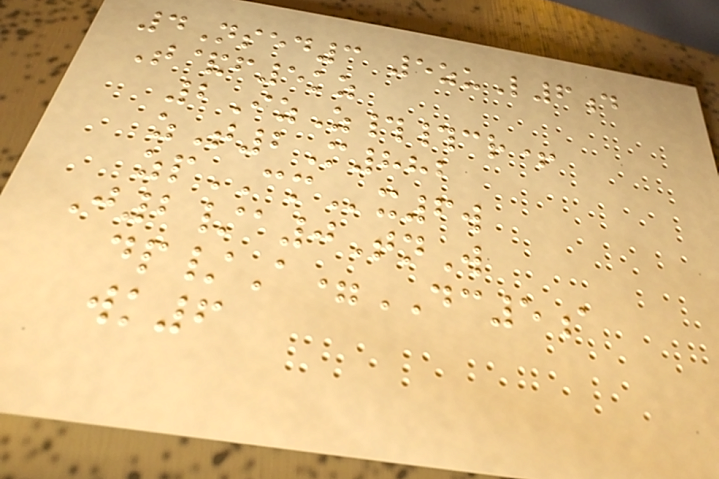4Nsed3 5zuL6d
T&f5kz
2IzZ##cr+
zT2M882
zpCMx6w
J2/a0TnW
dp/A=DC5a
wk6
